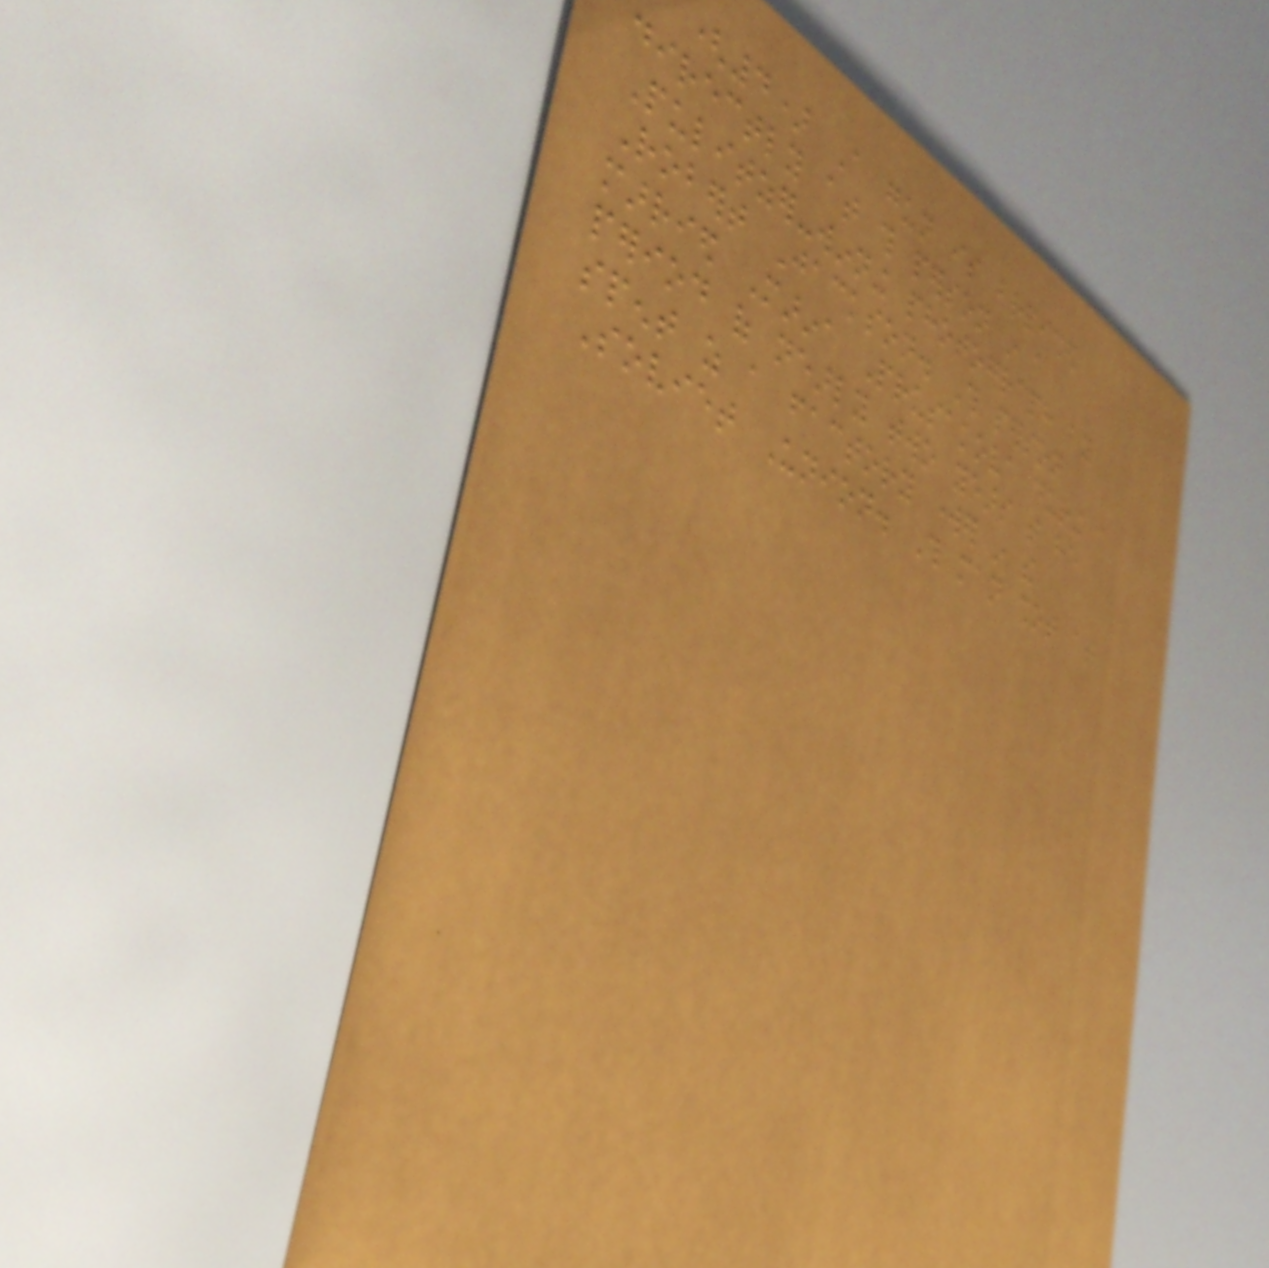(4) A gun is brandished
directly at this person in a
Pulitzer-winning photograph by
Robert Jackson. This person
married Marina Prusakova during a
period of nearly two years that he
spent as a factory worker in the
Soviet Union. This man shot at
